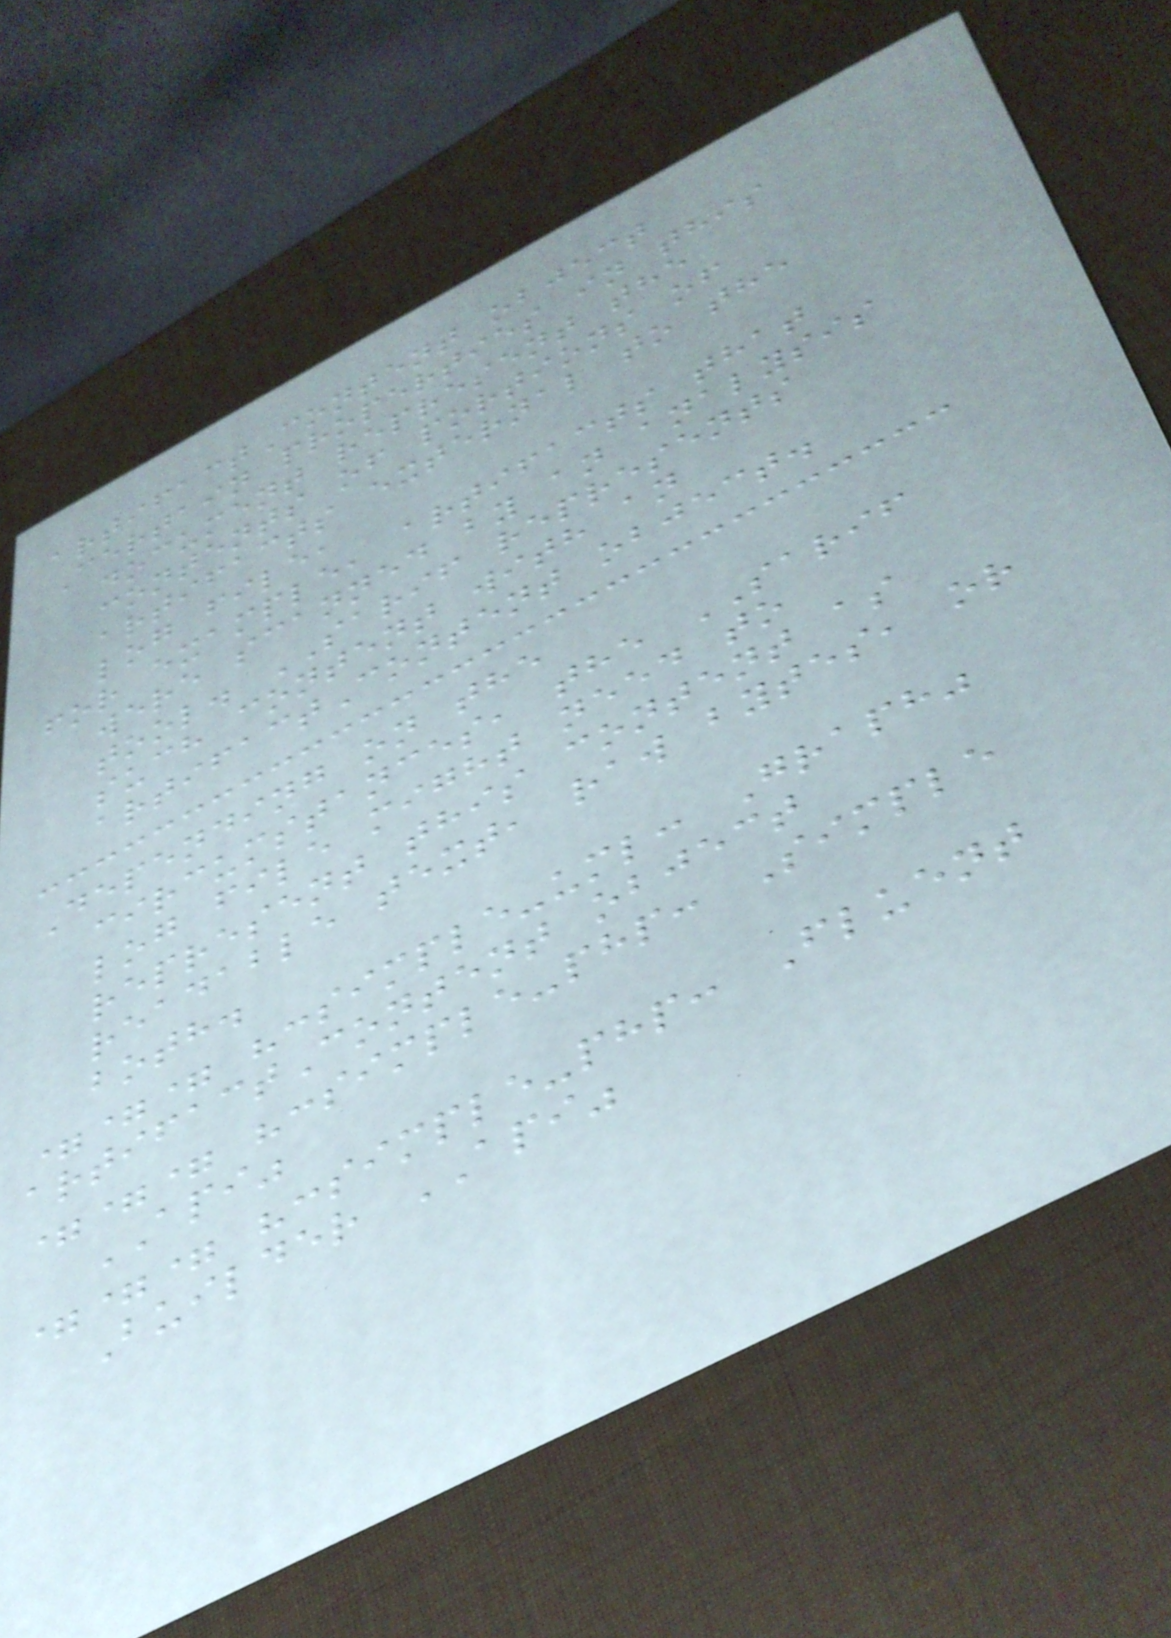artifactContent object
Certain properties in this
document represent the
contents of portions of
artifacts external to the
log file,
for example, artifacts that
were scanned by an analysis
tool. SARIF represents
such content with an
artifactContent object.
Depending on the
circumstances, the SARIF
log file might need to
represent this content as
readable text, raw bytes, or
both.
=== ":simple-uml: Graph"
artifactContent object
=== ":simple-php: Simple
API"
=== ":simple-php: Fluent
Builder API"
